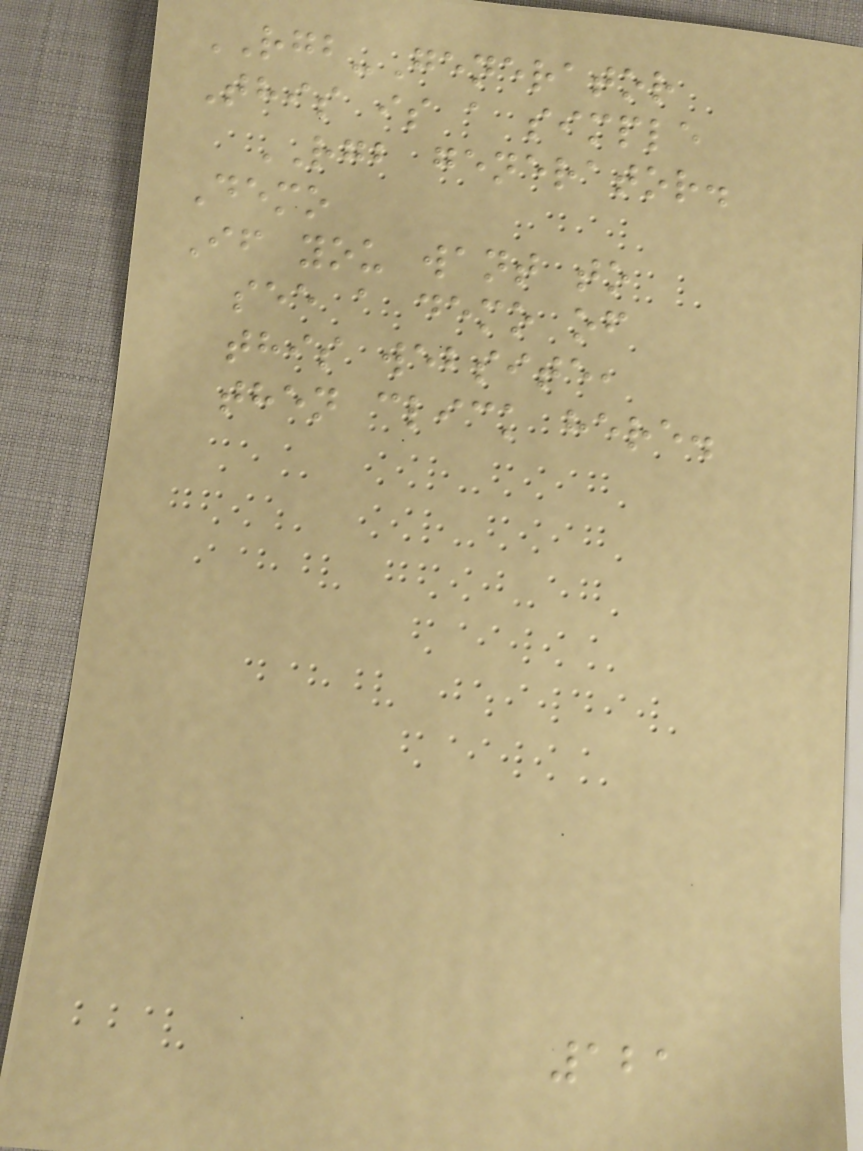RGB-Generator
This is a simple
RGB generator.
Demo
If you want to
see a demo of
this website,
then click here.
121
